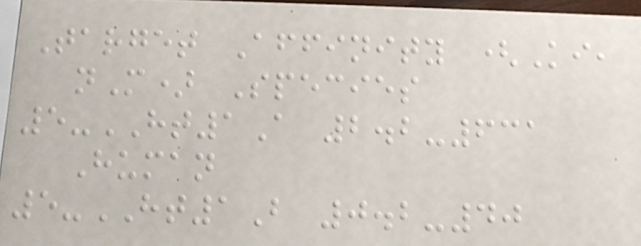Target Affinity (Ki,
nM) Species
5-HT1A 2.2-631
Human
5-HT1B 0.2-40
